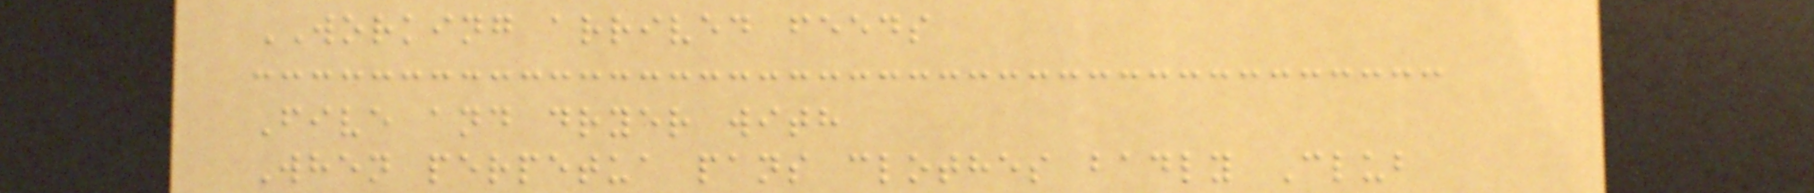WORKING arrived feeds
Five and dryer with
When perpetua pans clothes badly Club
